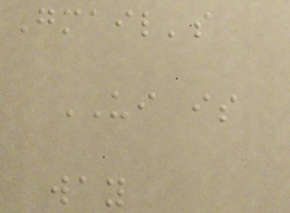Gmail's
UI is
way
